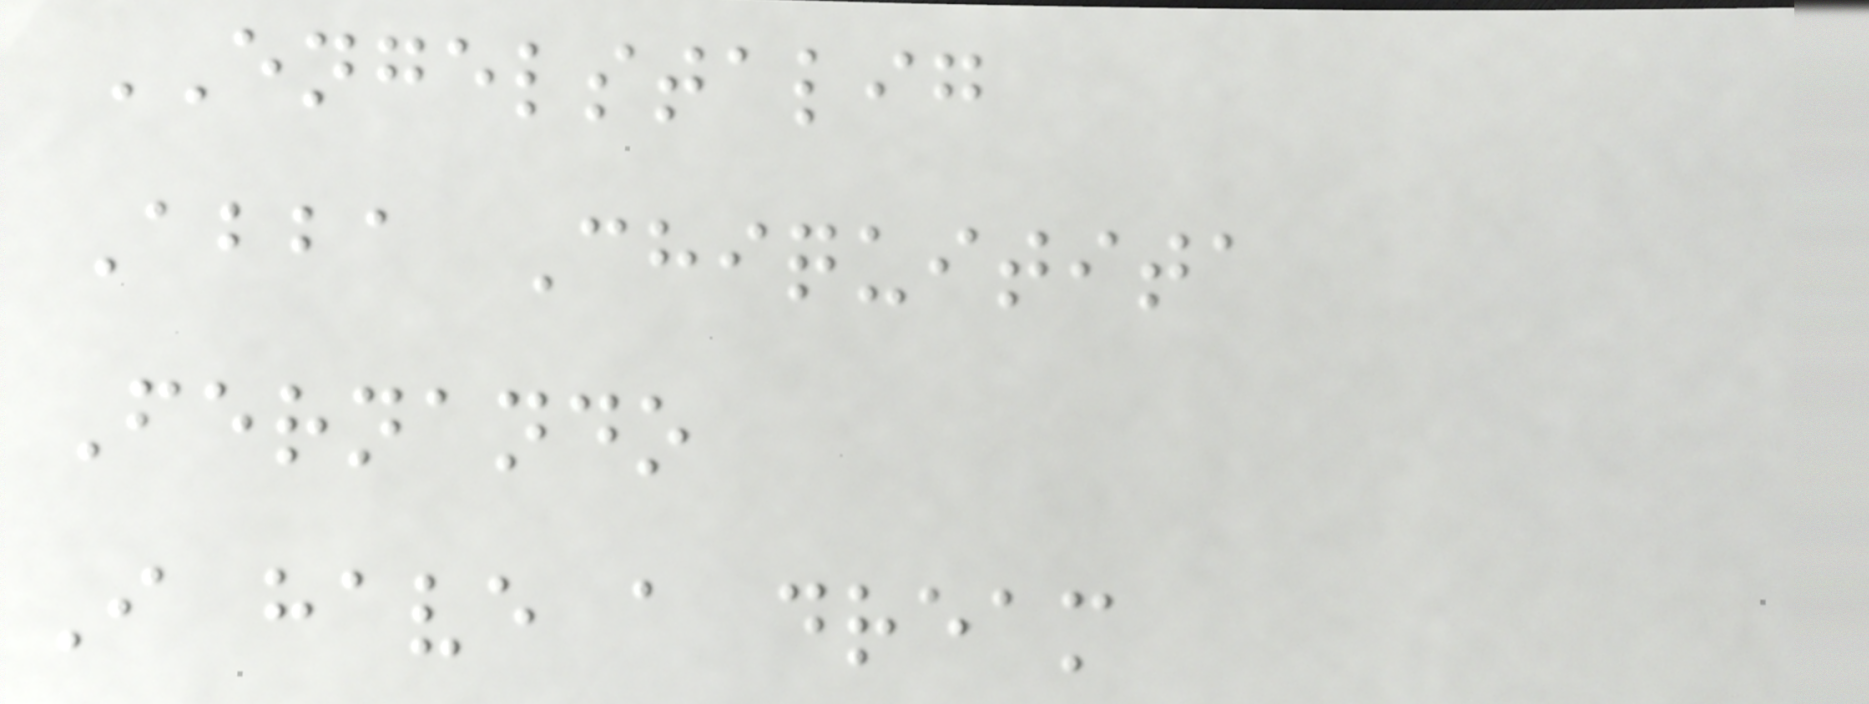ENGELSTALIG
Abba Chiquitita
Fernando
I have a dream
